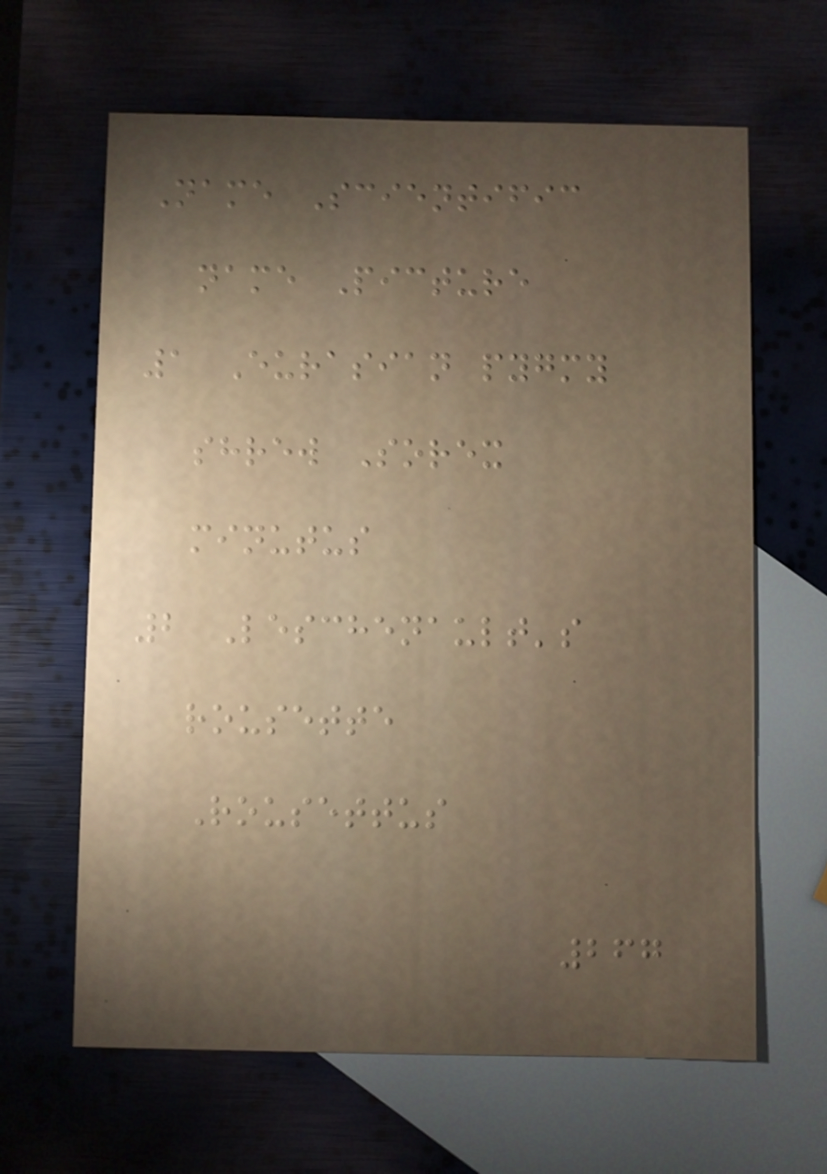Name Scientific
name Picture
1 Eurasian pygmy
shrew Sorex
minutus
2 Leschenault's
rousette
Rousettus
267
